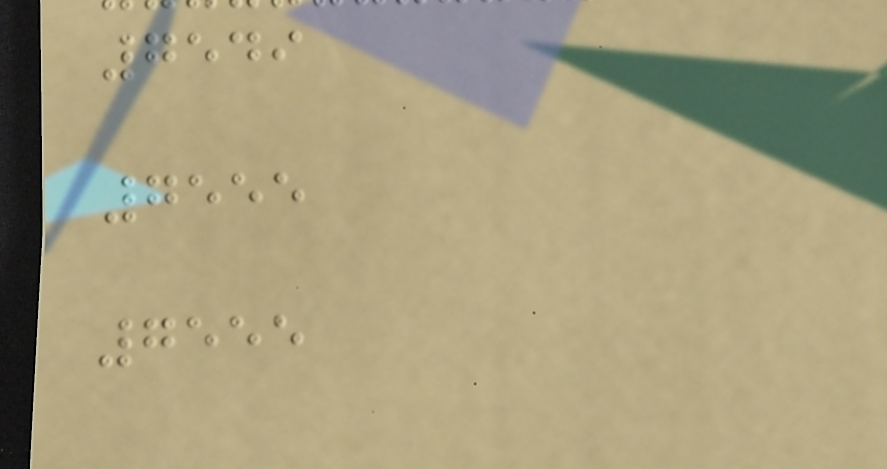7549
7555
7555
